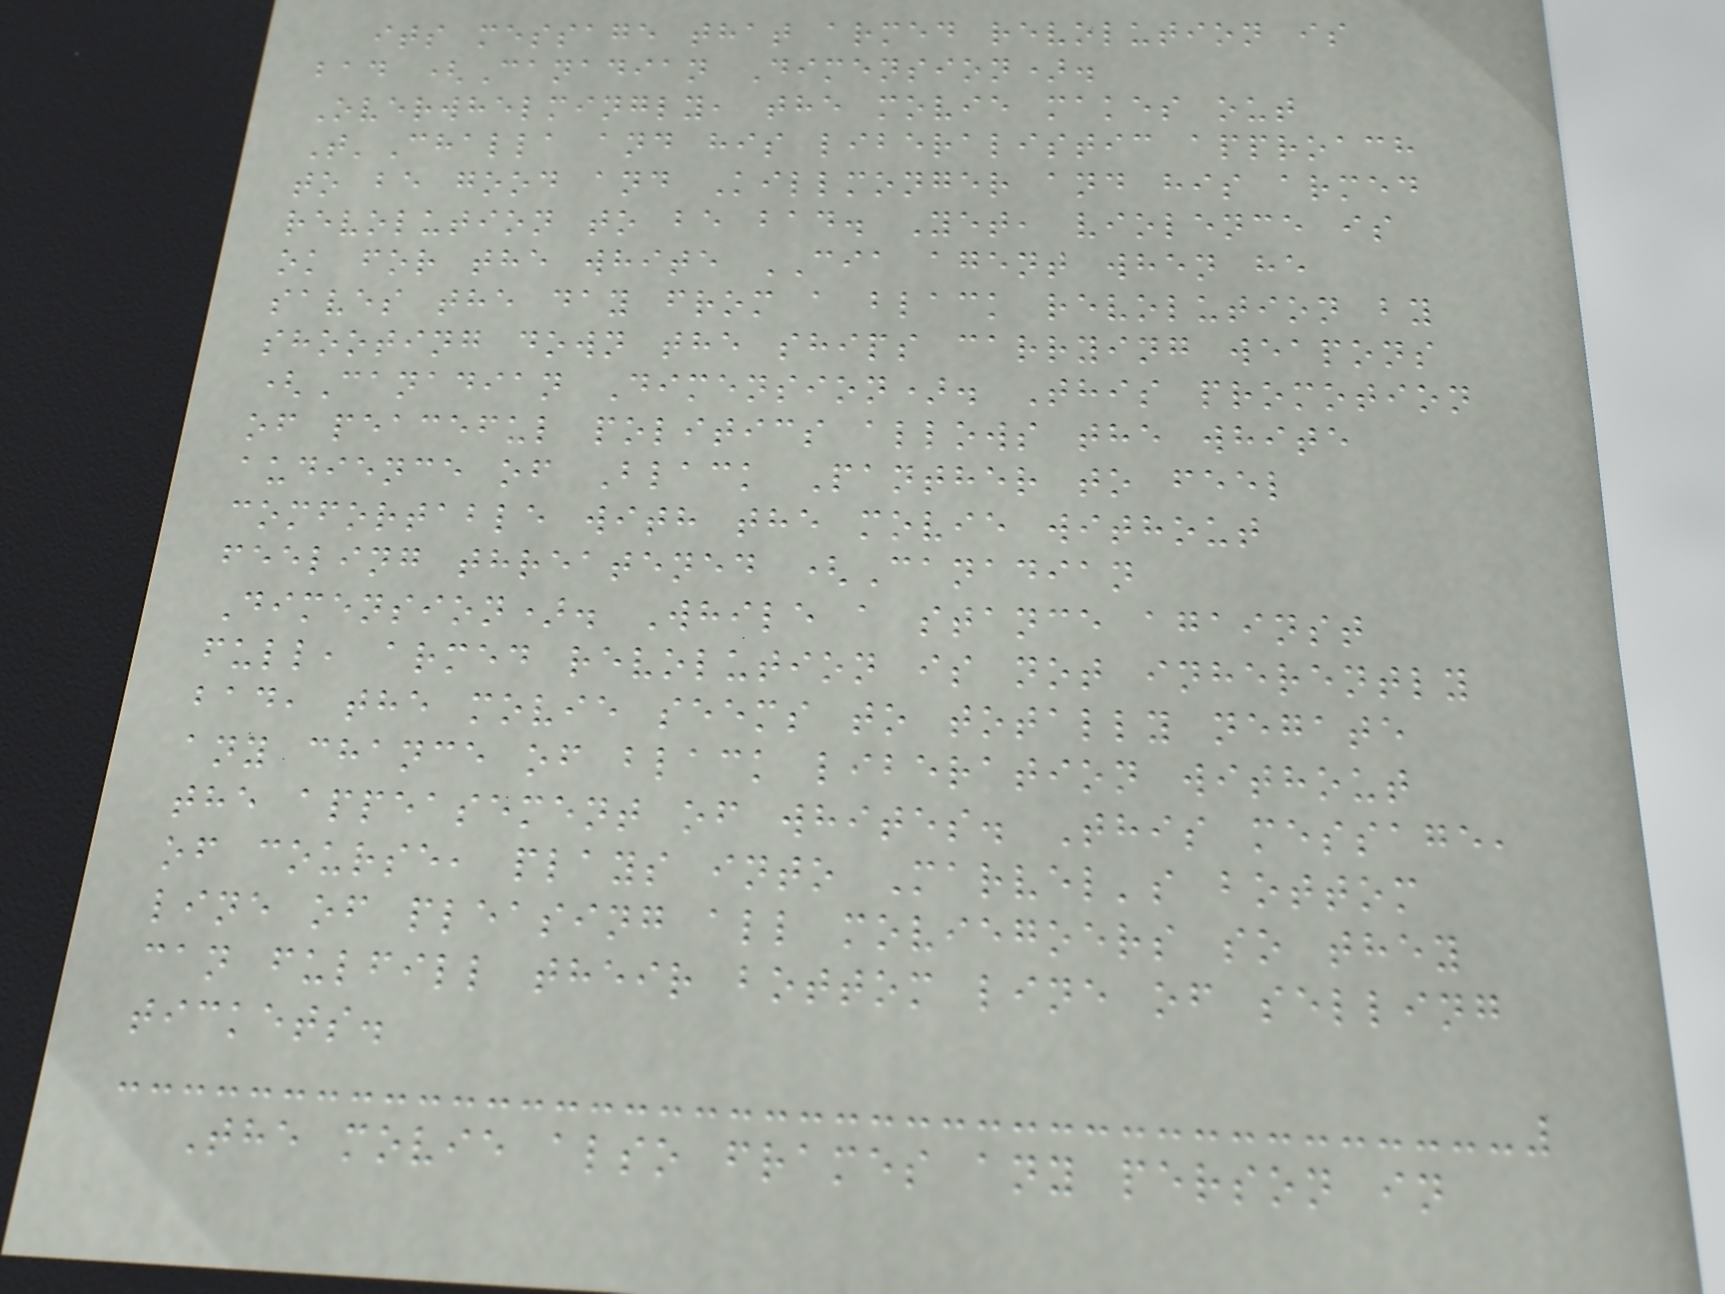its message that armed revolution is
bad (Canadian Dimension).
Overwhelmingly, the movie makes out
T'Challa and his liberalistic approach
to be good and Killmonger and his armed
revolution to be bad. Yet, violence is
ok for the white CIA agent when he
saves the day from a black revolution by
shooting down the ships carrying weapons
(Canadian Dimension). This promotion
of peaceful politics allows the white
audience of Black Panther to feel
comfortable with the movie without
feeling threatened (Canadian
Dimension). While a stance against
full, armed revolution is not inherently
bad, the movie seems to totally negate
any chance of black liberation without
the appeasement of whites. This message,
of course, plays into Marvel's bottom
line of pleasing all moviegoers so they
can fulfill their bottom line of selling
tickets.
The movie also frames any person in
